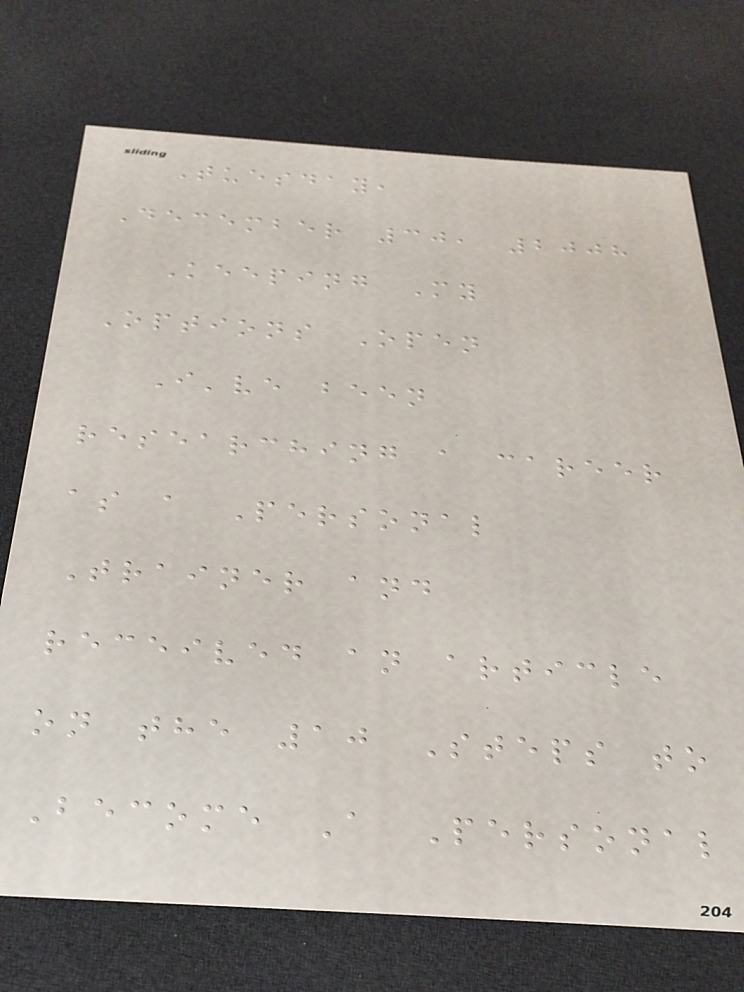Tuesday,
December 30, 2008
Keeping My
Options Open
I've been
researching a career
as a Personal
Trainer and
received an article
on the 10 Steps to
Become A Personal
